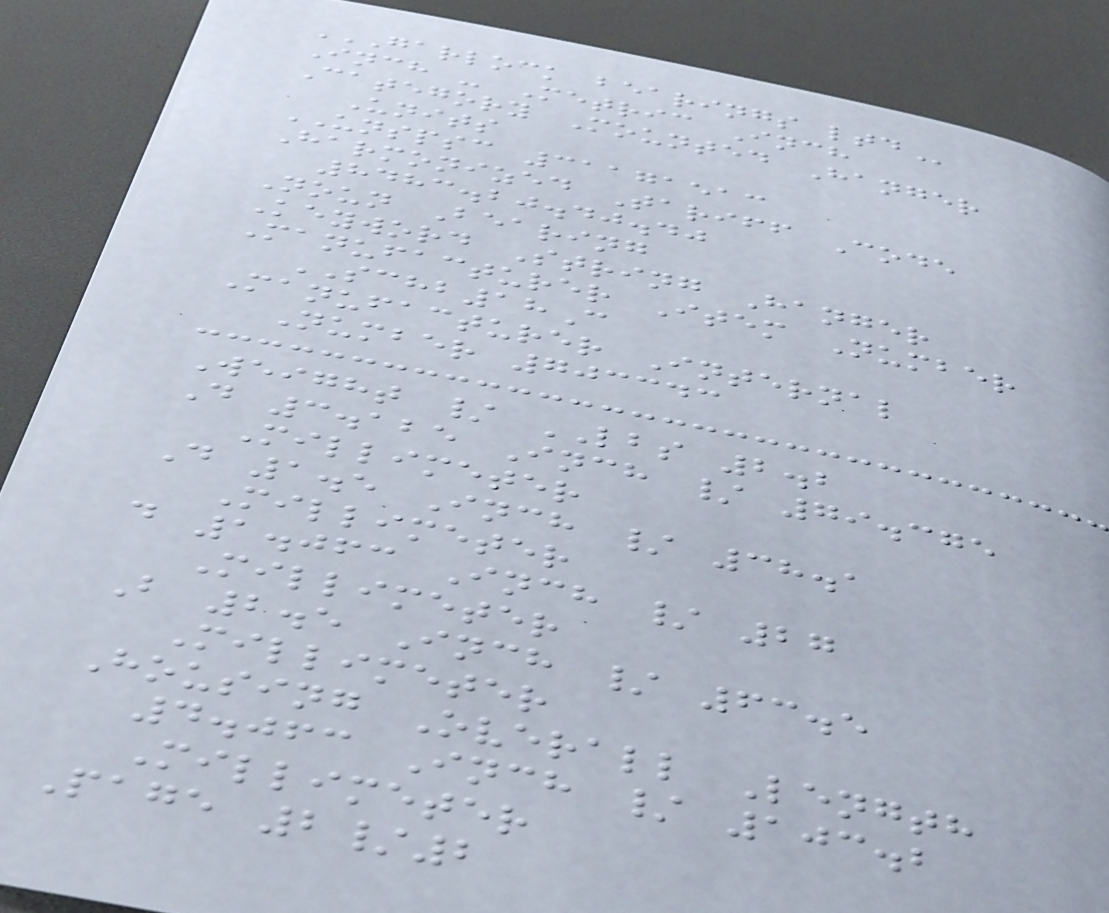GARLOCK BEARINGS LTD
Inch - Metric Inch
Category Mounted Hanger
Units
UNSPSC 31171513
Harmonized Tariff Code
8483.20.40.40
Noun Bearing
Keyword String Hanger
Manufacturer Item Number
SCHB18C
Manufacturer Internal
Number 703343
Weight / LBS 2.2
D 3.125 Inch / 79.375
Millimeter
D 1.5 Inch / 38.1
Millimeter
d 1.063 Inch / 27
Millimeter
B 2.5 Inch / 63.5
Millimeter
Housing Overall Length
4.063 Inch / 103.2
Millimeter
Page 2/2
